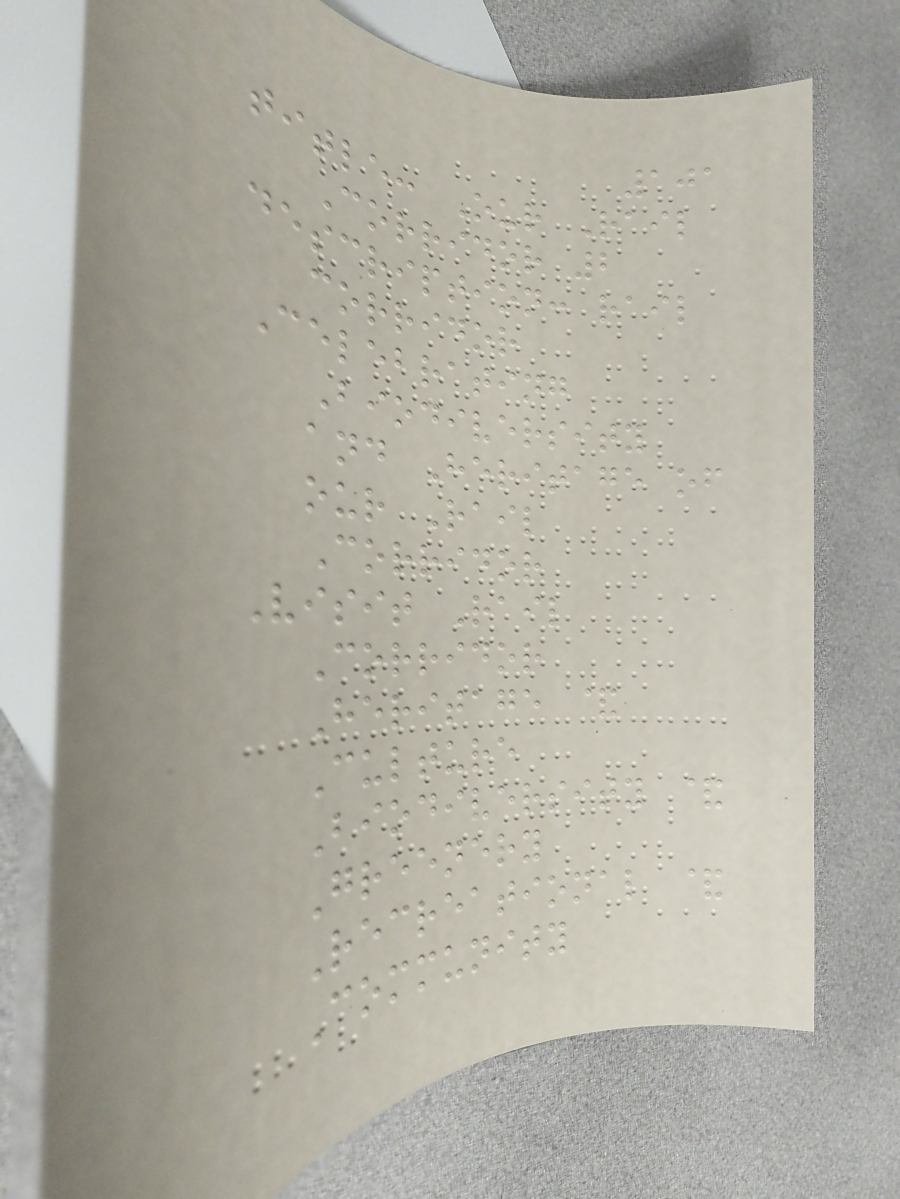101
title: Our Rail
Corridor 2
description: rail
corridor
Celebrating
Biodiversity
and Heritage of
our Rail
Corridor
Visit Rail
Corridor
Heritage &
Culture
Biodiversity &
Greenery
Recreational &
Community
